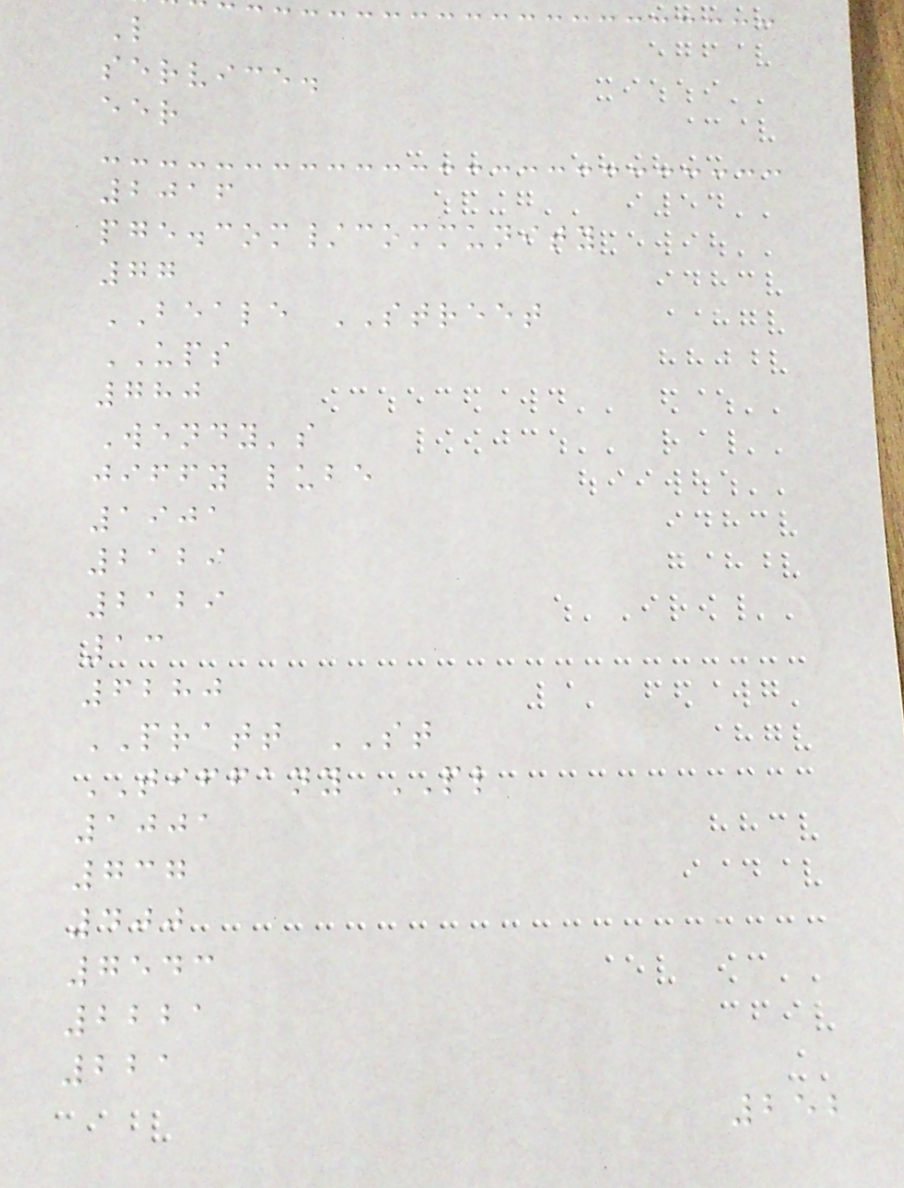L
service.
eer
2016
pge.com/community
77
BEALE STREET
UPS
780
Wendy's
jiffy lube
1901
2129
2129
13
6280
PRATT ST
TIFFANY PL
1001
737
400
7543
2221
221
252
